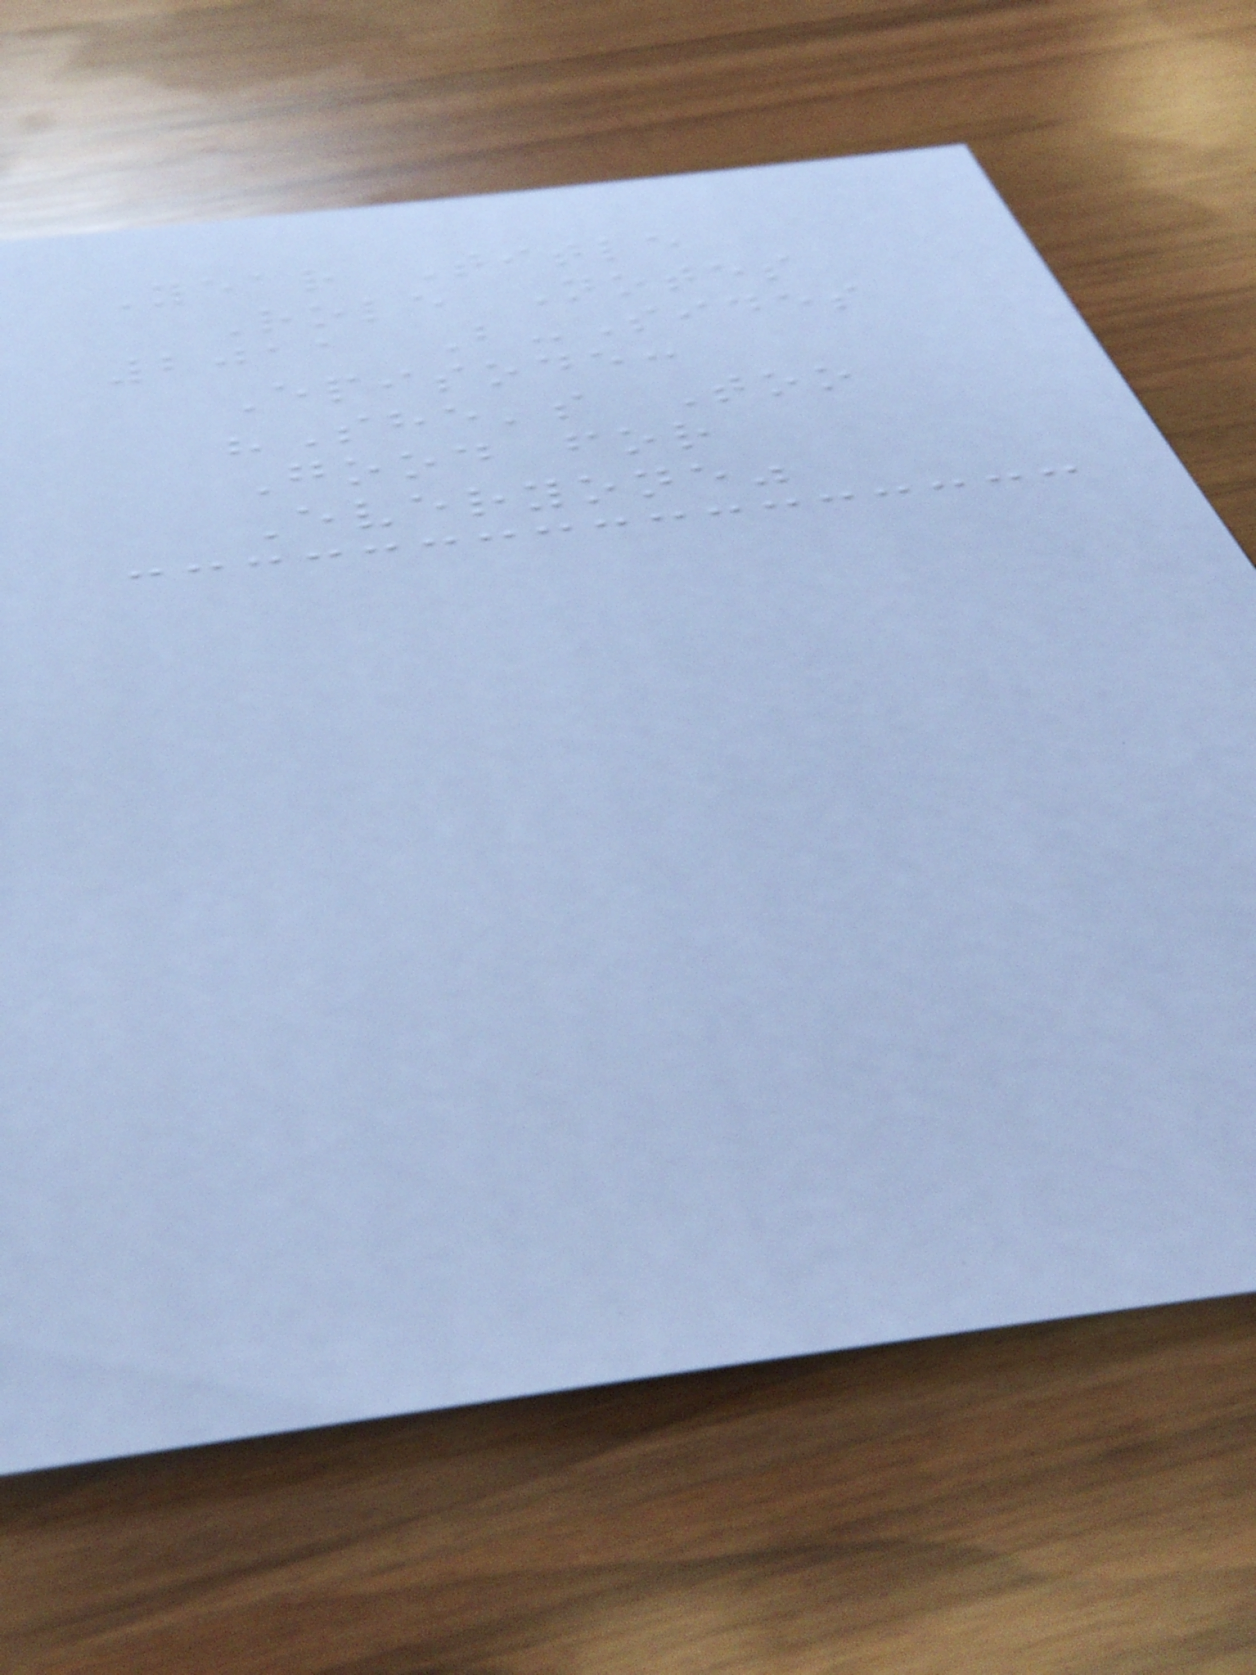Year Title
Role Notes
2011 B-Sides
Episode:
"She's Too
Good for
Everyone"
